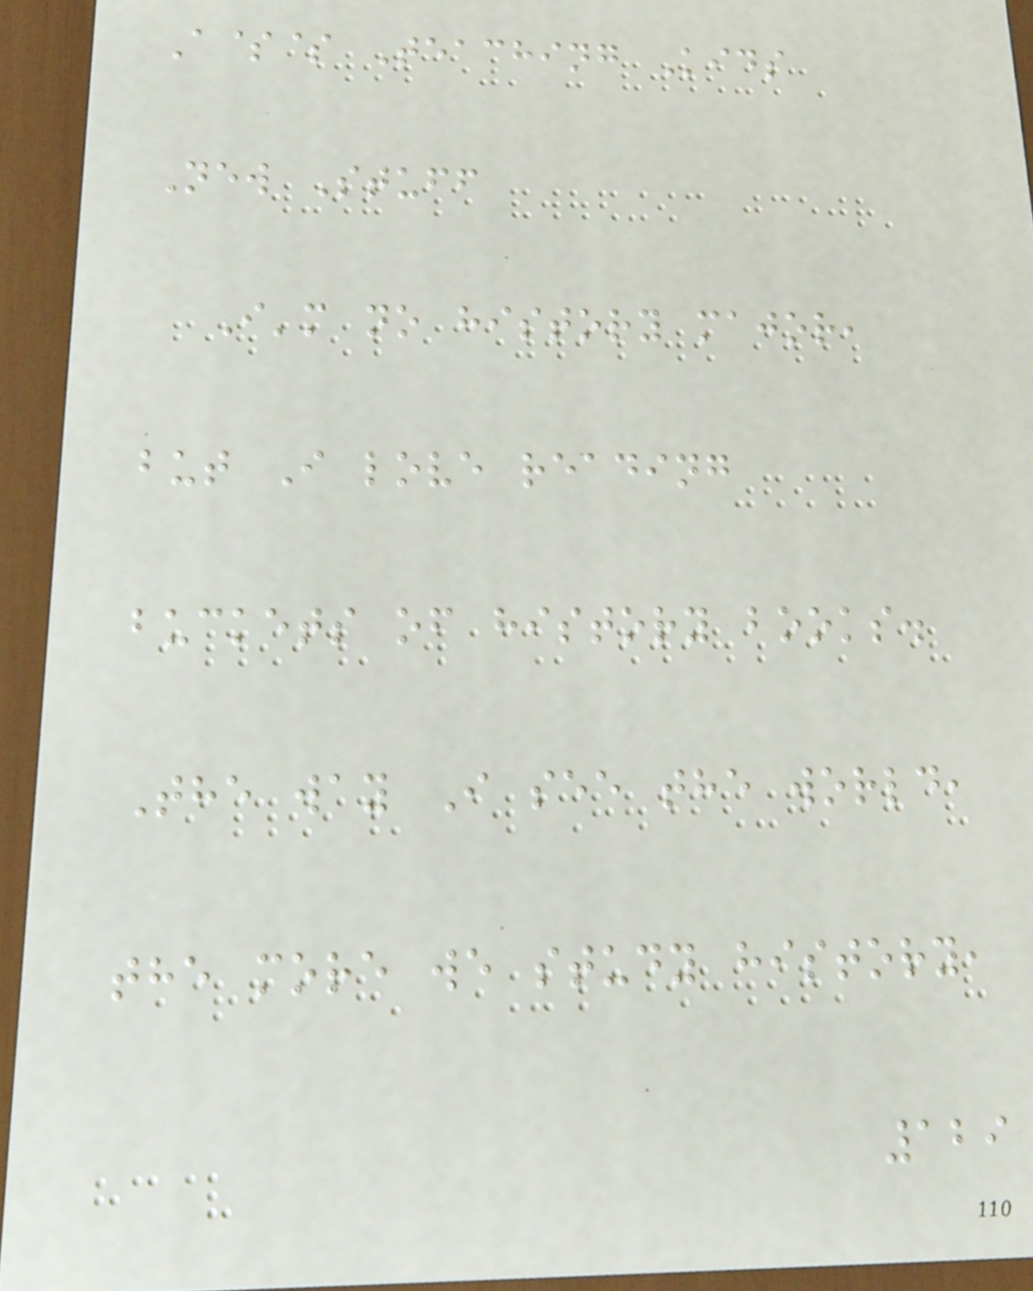A$$ Teaching Kids
New Stuff
I'm no history major,
but I love reading
buckets of history books.
The way I see the world,
the more we study history,
129
